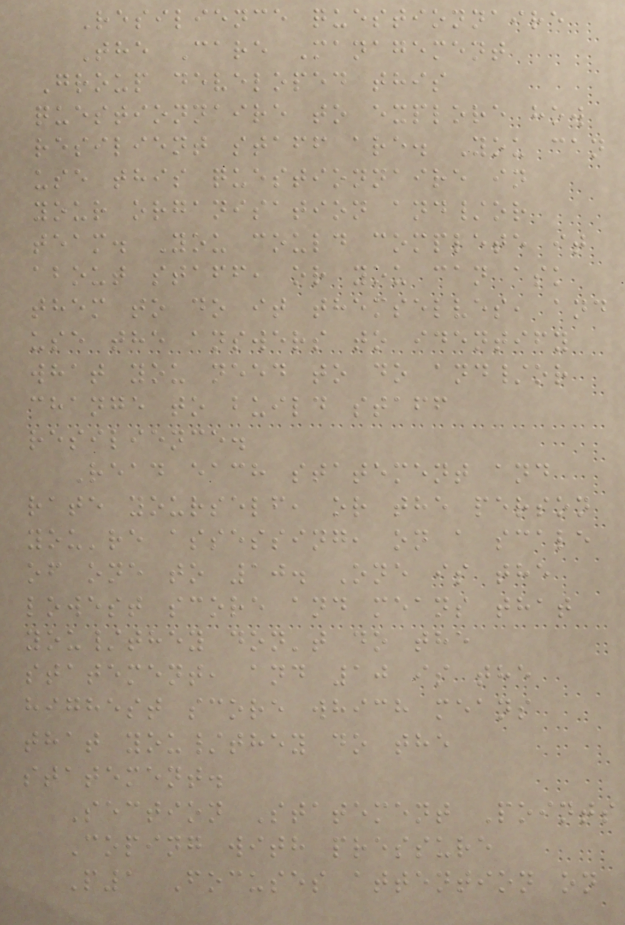Resilience questionnaire
The Care Management
Group developed this
questionnaire to explore how
resilient staff are. You can
use this questionnaire in
your organisation and/or
team. You could complete it
about staff, or you can ask
them to do it themselves, and
use the answers to identify
what you need to do and/or
change to build staff
resilience.
Read each statement and
rate yourself, or the person
you're assessing, on a scale
of one to 10. One is the
lowest score and means that
you/they don't do the
statement, and 10 is the
highest score which means
that you/they do the
statement.
Section Statement Points
Coping with pressure
P1 Focuses attention on
